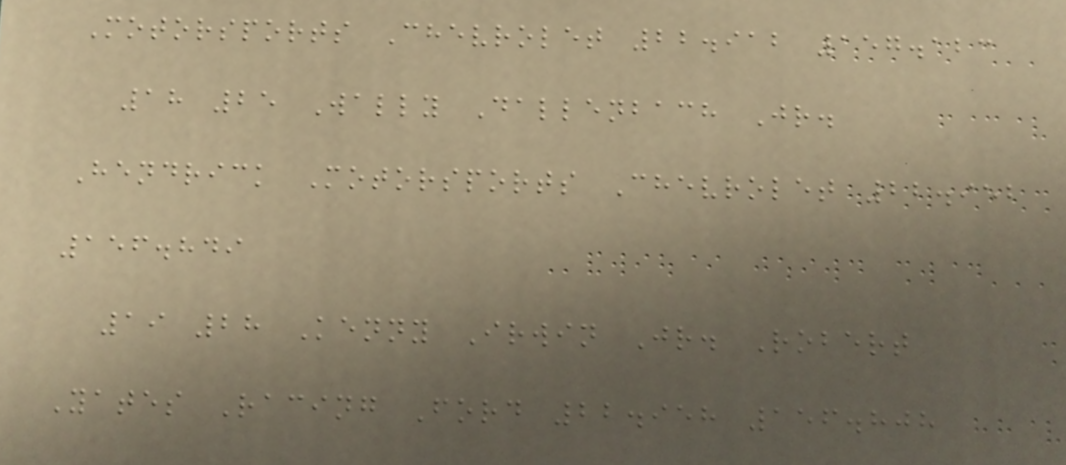Motorsports Chevrolet 22.912 157.123
18 25 Wally Dallenbach Jr.
Hendrick Motorsports Chevrolet 22.952
156.849
19 28 Kenny Irwin Jr. Robert
Yates Racing Ford 22.958 156.808
